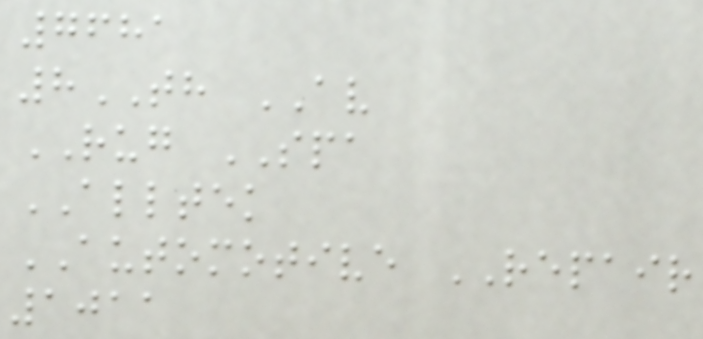7681
8TH AV
RUG SPA
ALLTEK
AUTOMOTIVE REPAIR
1011
